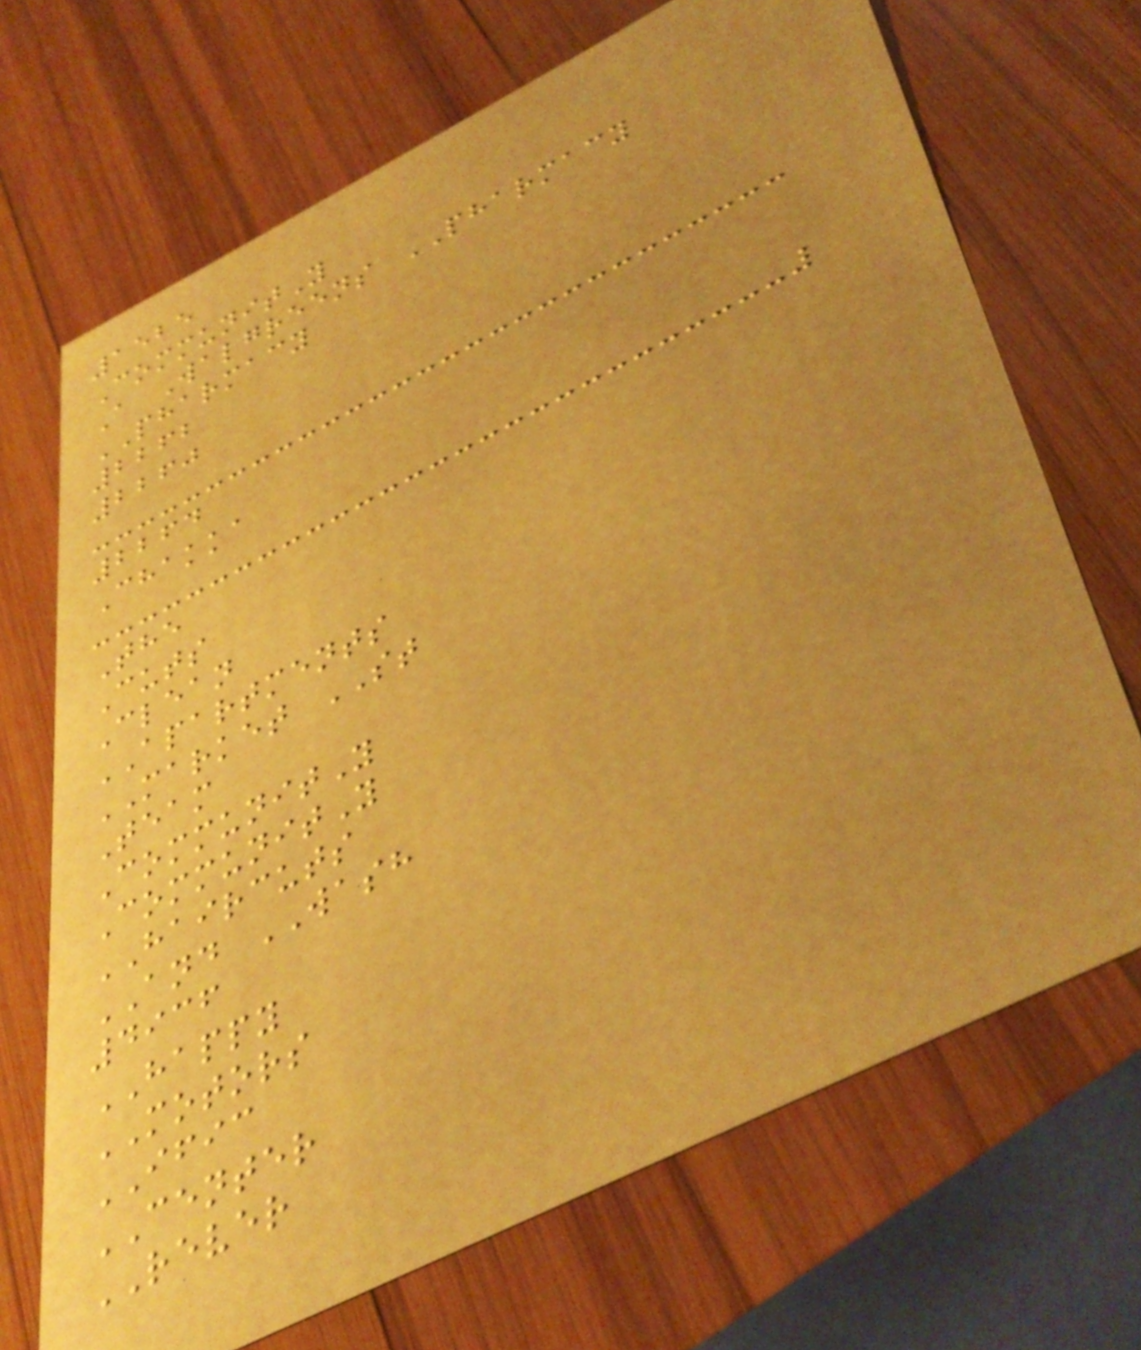1525
CommunitY
A Walgreens PHARMACY
PHARMACY
2262
2260
2264
Chakka
The
Cuts
Clean
APARTMENTS
MARKET ST
Team
CommunitY
CommunitY
HAIRCUTS
AND WASH
4936
HAPPY
MOTORS
IFIC
CENTER
REVER
